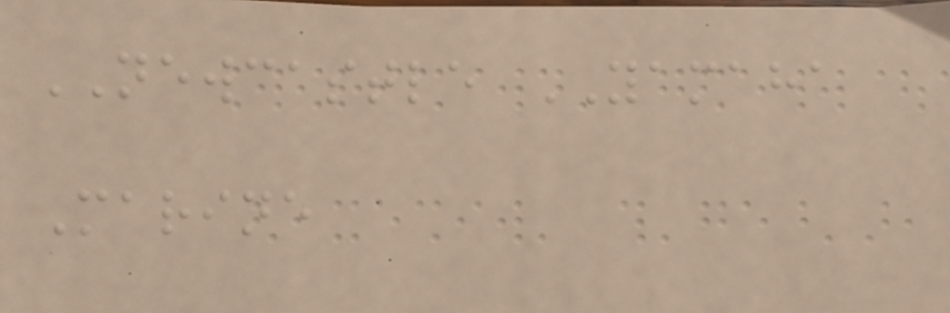NEWCASTLE YAMAHA
Marine
